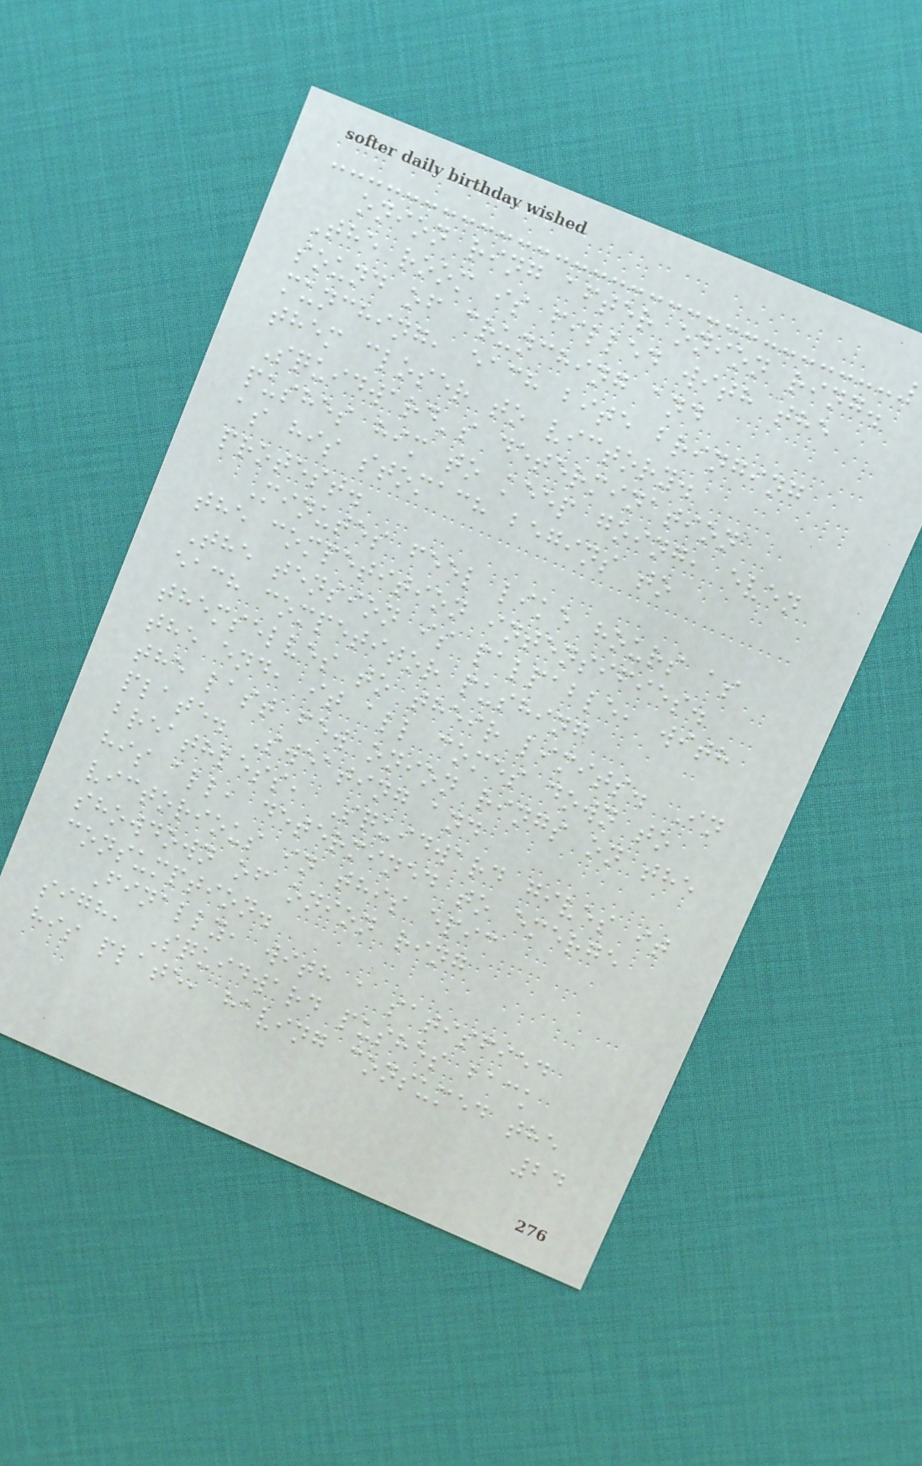onion ring after onion ring.
The room is filled with the
sound of crunching and
munching, each bite bringing
them closer to victory.
Squidward's determination
pushes him to keep going, even
as his stomach begins to
protest.
Minutes feel like hours as
the competition intensifies.
The tension is palpable, with
each competitor pushing
themselves to their limits. In
the end, it all comes down to
the last few onion rings on the
plate. Sweating and
breathless, Squidward gives it
his all, determined to emerge
victorious in this epic
showdown of onion ring
consumption.
Finally, with a satisfied
sigh, Squidward pushes back
his plate, having consumed the
24
